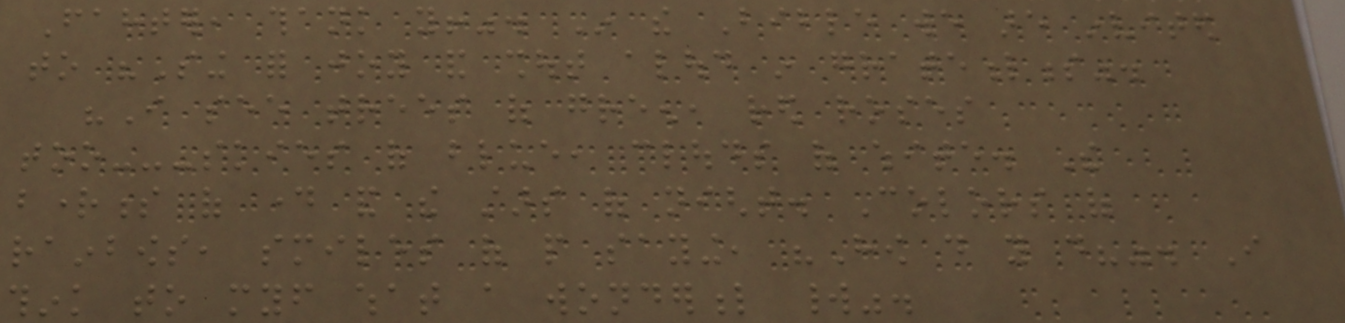Fahter, thank you!". In the Bible we are invited
to "Sing for joy and shout aloud in gratefulness".
"I see trees of green, red roses
too---skies of blue, clouds of white. The
brightness of day and the stars of night. Colors of
rainbows, smiles of people saying, "How do you do?". I
think to myself what a wonderful world".
